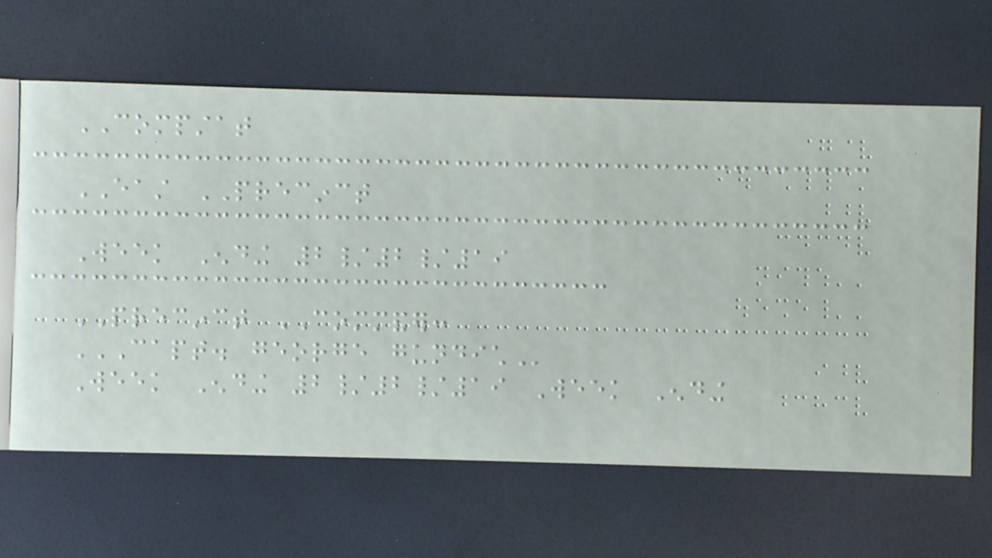COMPSTAT
EAST PRECINCT
Week Ending 2/2/19
PRECINCT COMMANDER:
CAPT. GEORGE GUNDICH
Week Ending 2/2/19 Week Ending
